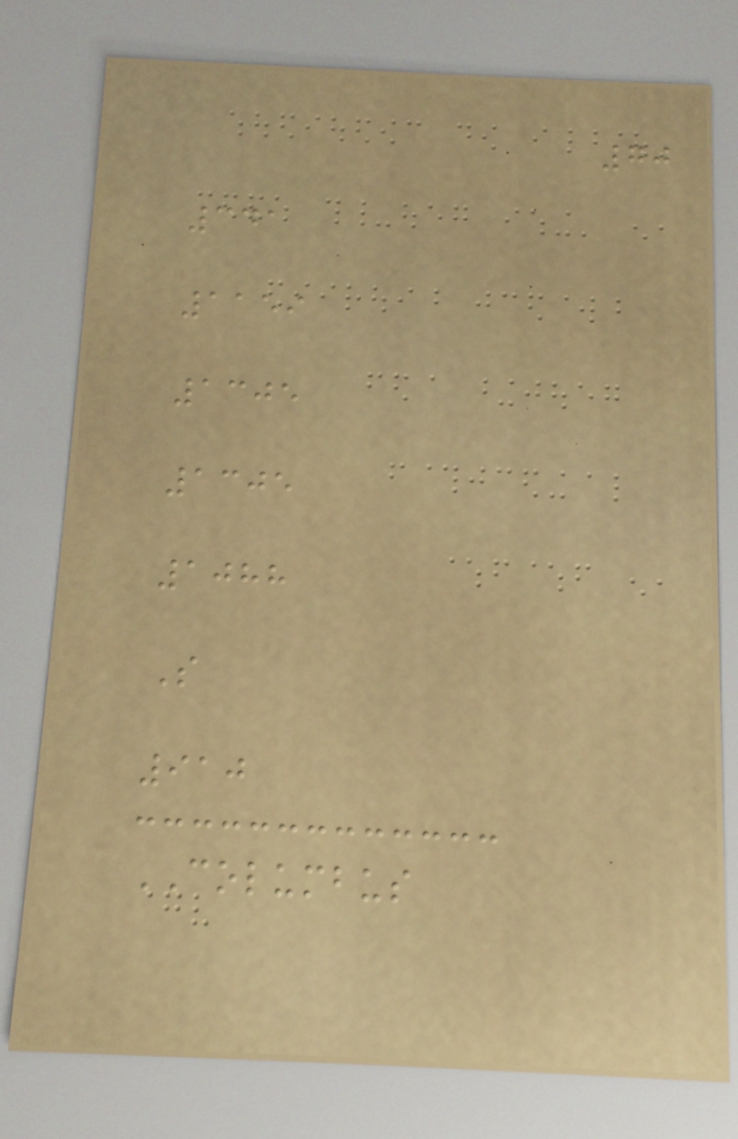70
341
1159
1305
1305
1088
S
910
COLUMBUS
